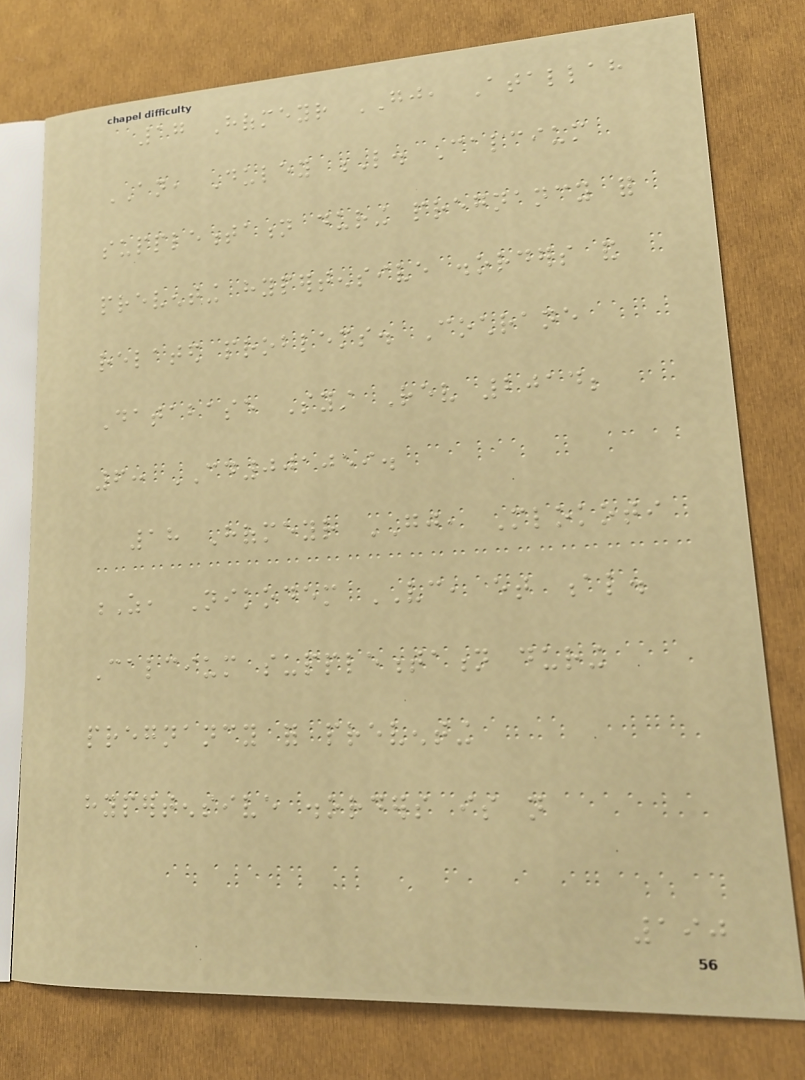17 Hofmeyr GJ, Atallah
AN, Duley L. Calcium
supplementation during pregnancy for
preventing hypertensive disorders and
related problems. Cochrane
Database Syst Rev 2014;
6: CD001059.
18 Hofmeyr GJ, Mlokoti
Z, Nikodem VC, et al.
Calcium supplementation during
pregnancy for preventing
hypertensive disorders is not
190
